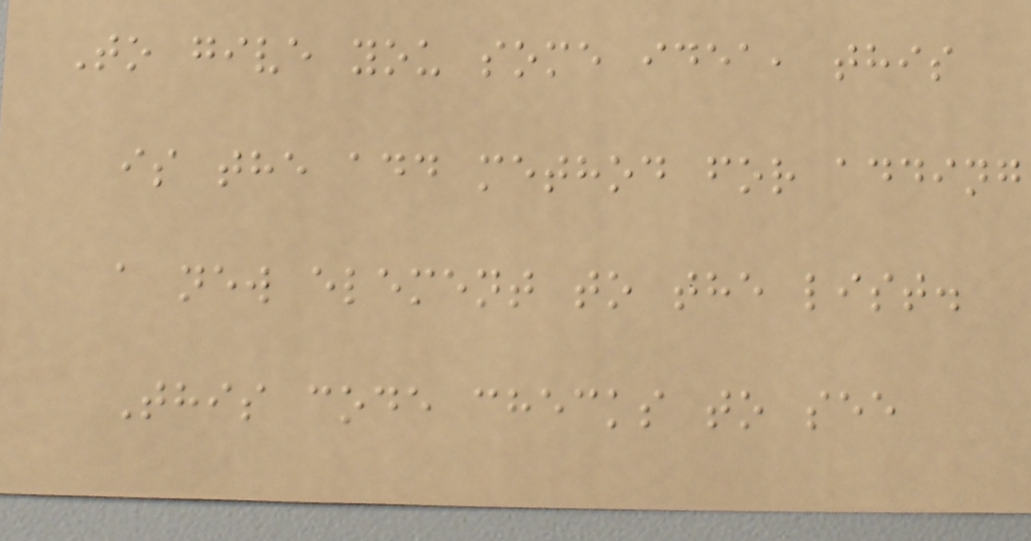To give you some idea, this
is the add method for adding
a new element to the list.
This code checks to see
